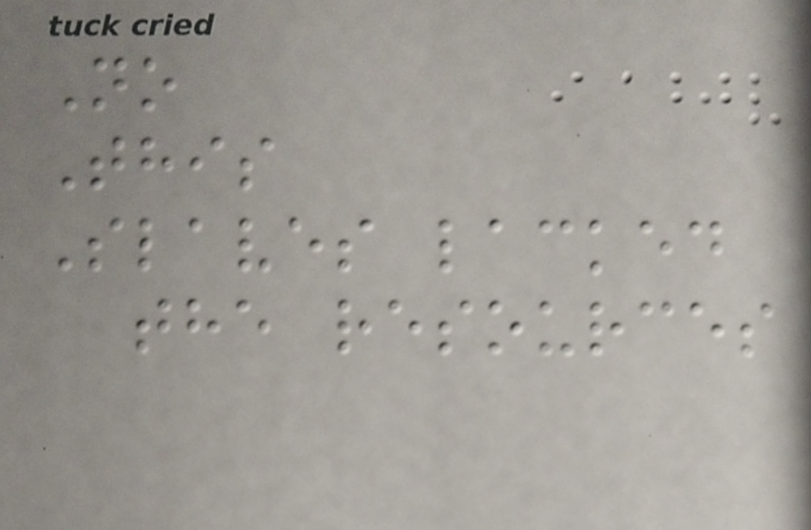No
This
Slaves lacked
the resources
